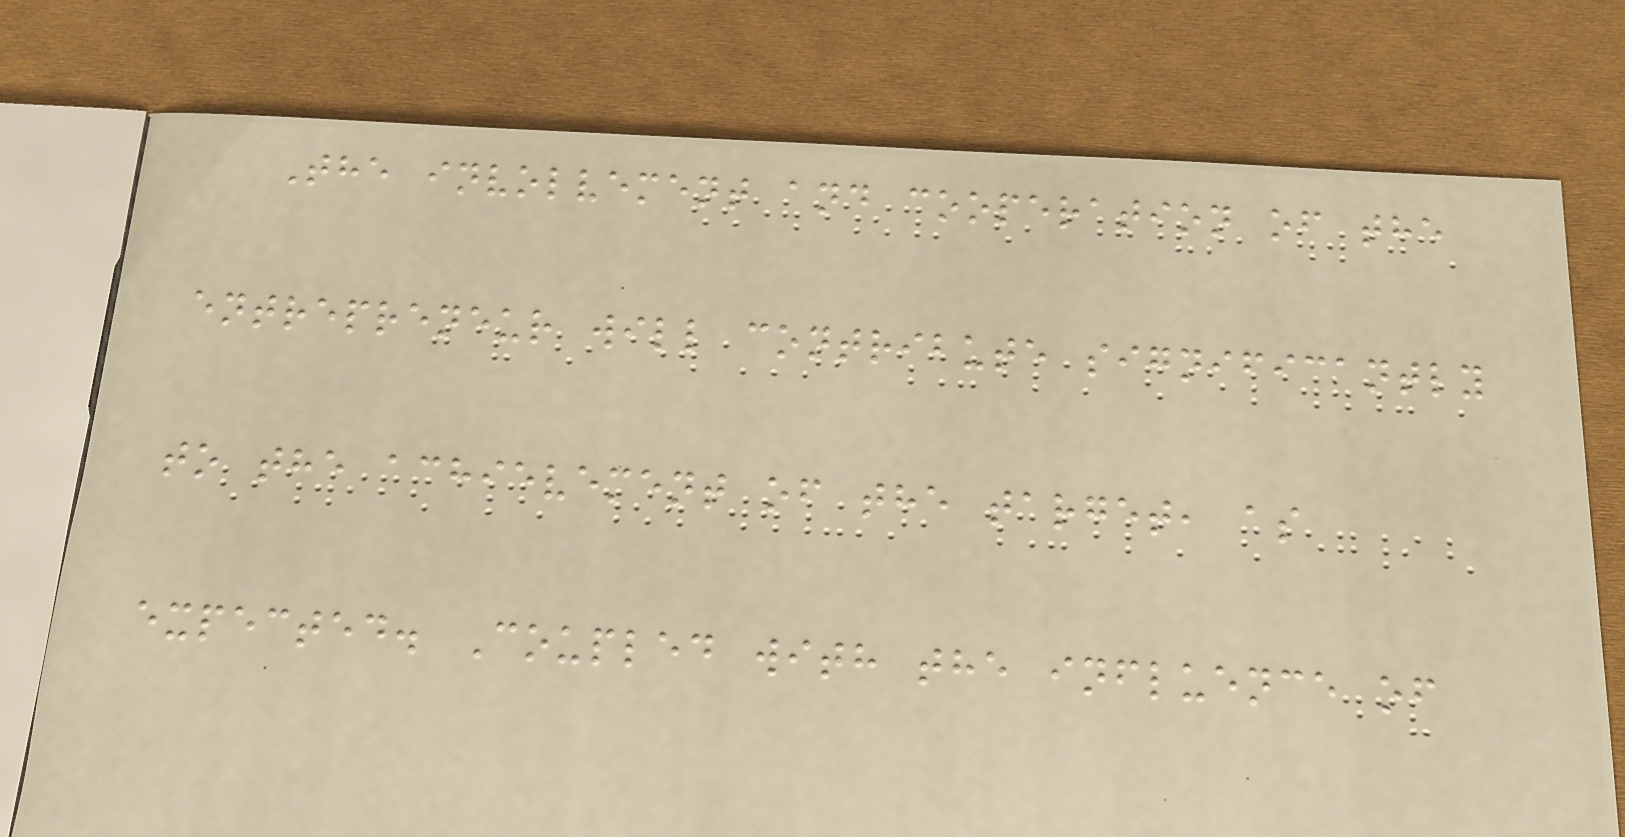The involvement and cooperation of the
entrepreneur will contribute significantly
to the achievement of the target, as
expected. Coupled with the influence of
